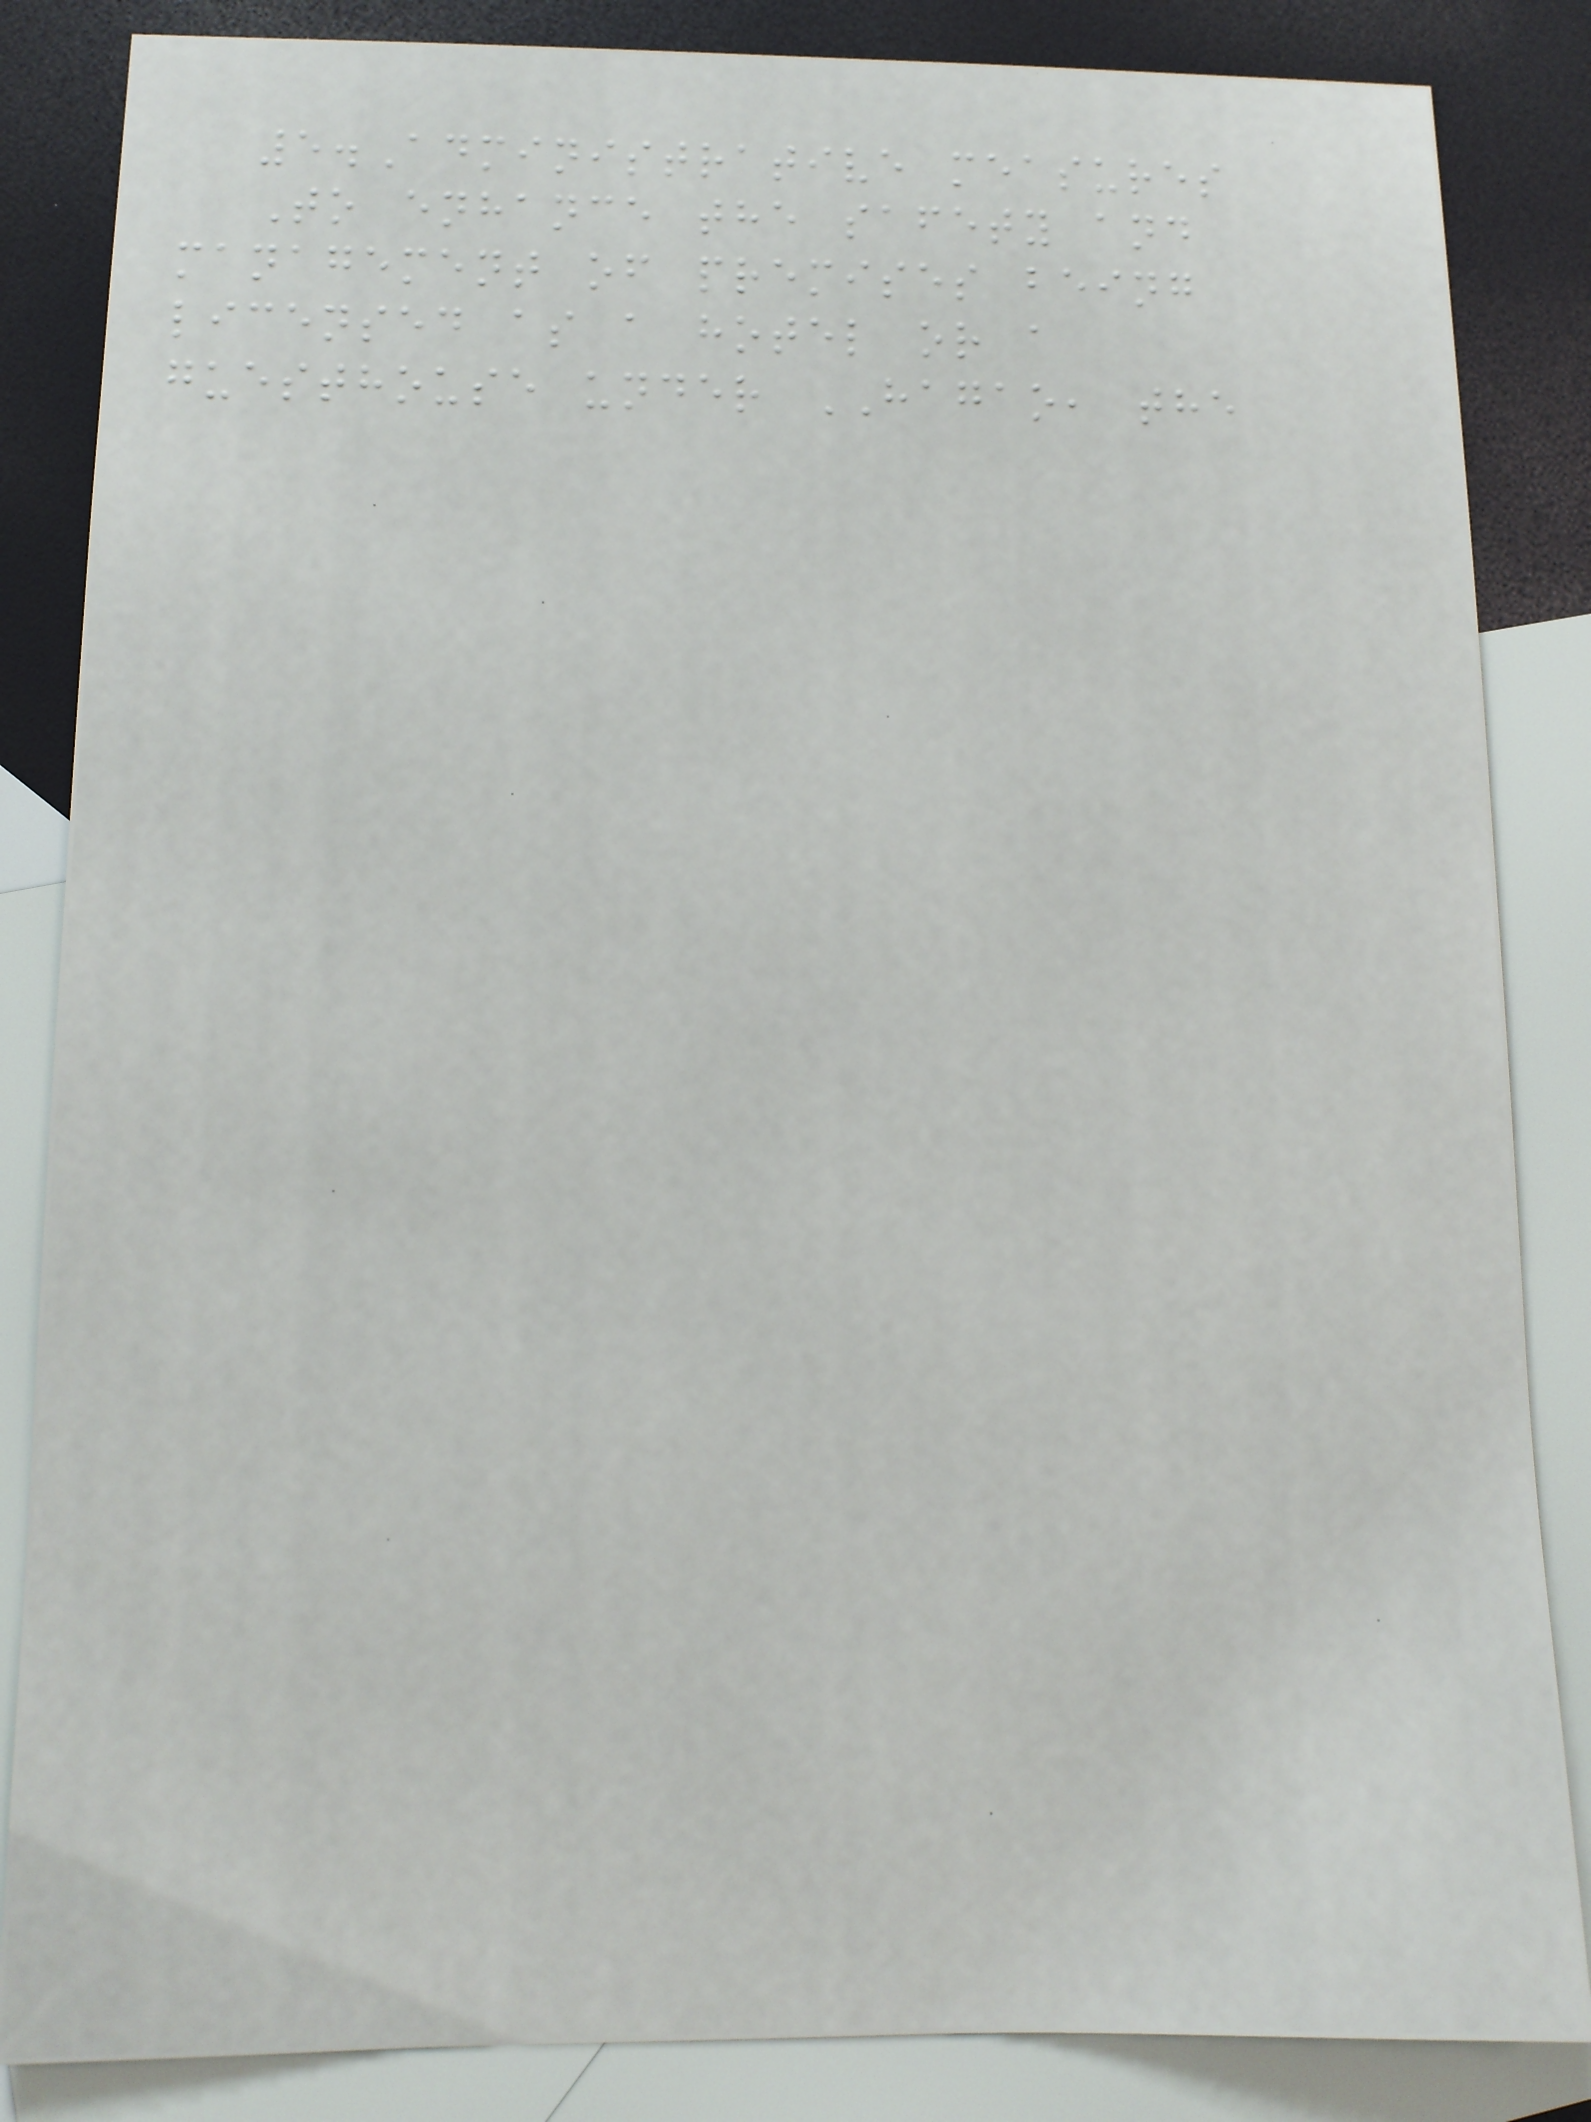5.Administrative measures
To enhance the safety and
management of premises being
licensed as a hotel or a
guesthouse under HAGAO, the
